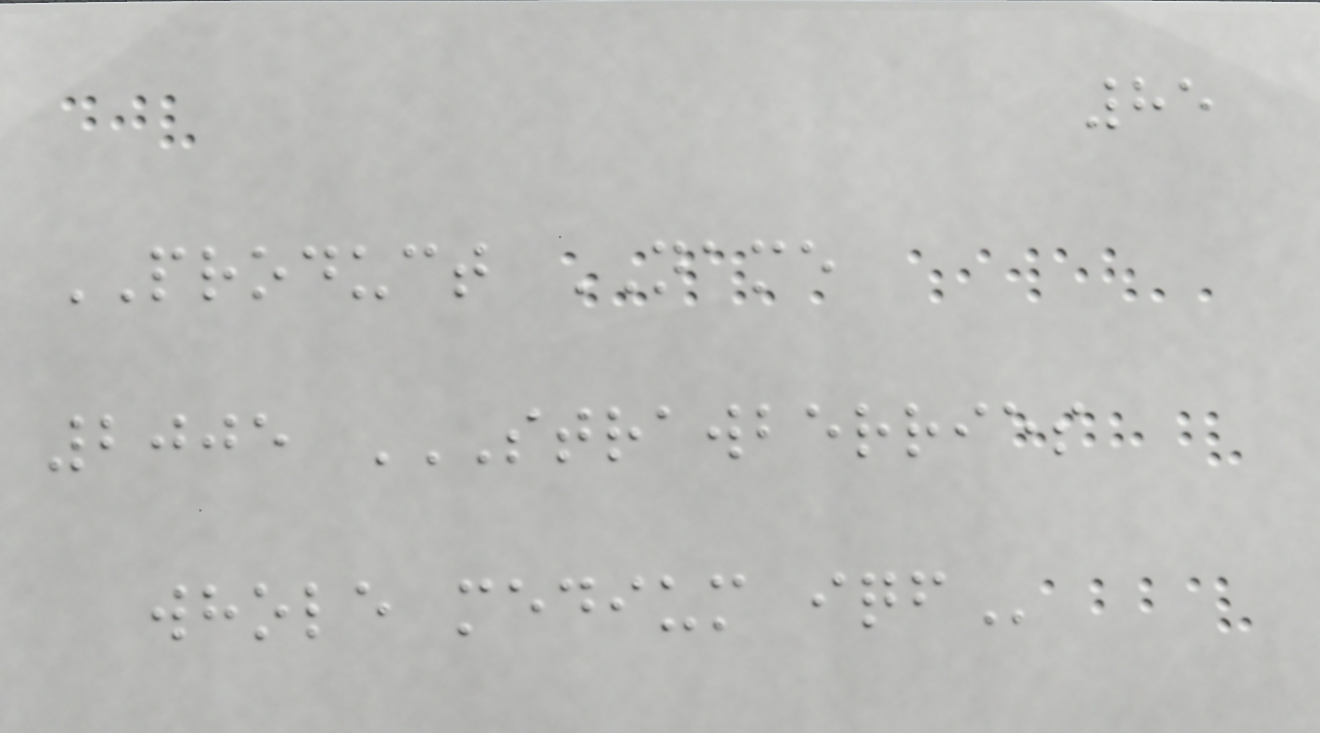85
PRODUCT NAME
2005 STRAWBERRIES
WHOLE MEDIUM IQF
